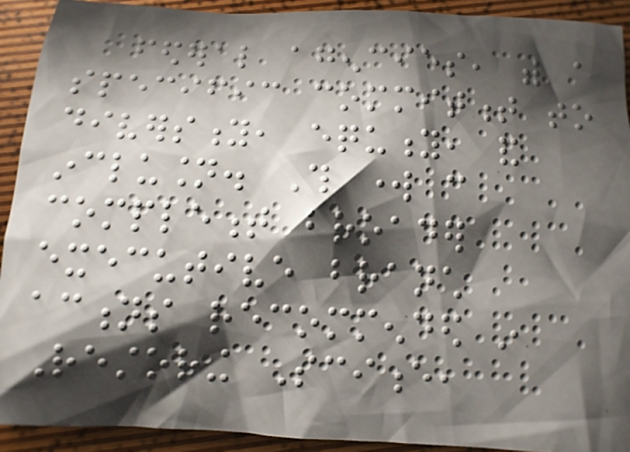federal agencies, with a
specific commitment to
diversity, equity, and
inclusion. This work can
complement broader
executive branch
actions recommended in
Restoring Science,
